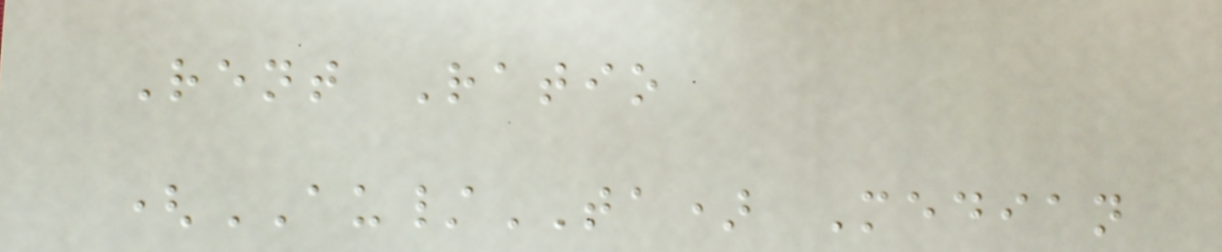Rent Ratio
(AU/TA) Median
